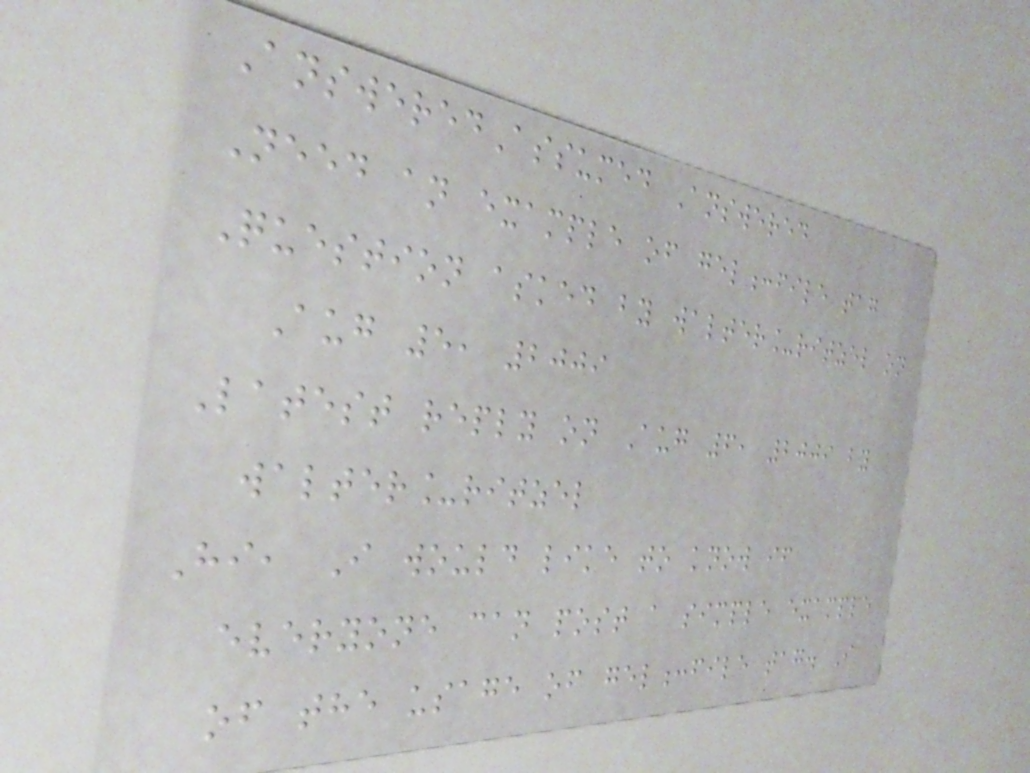AnsweredAssumed Answered
Need an example of gel:file tag
Question asked by walter_ritzel on
Aug 5, 2009
Latest reply on Aug 6, 2009 by
walter_ritzel
Hi, I would like to know if
everyone can post a simple example
of the usage of gel:file tag. I
